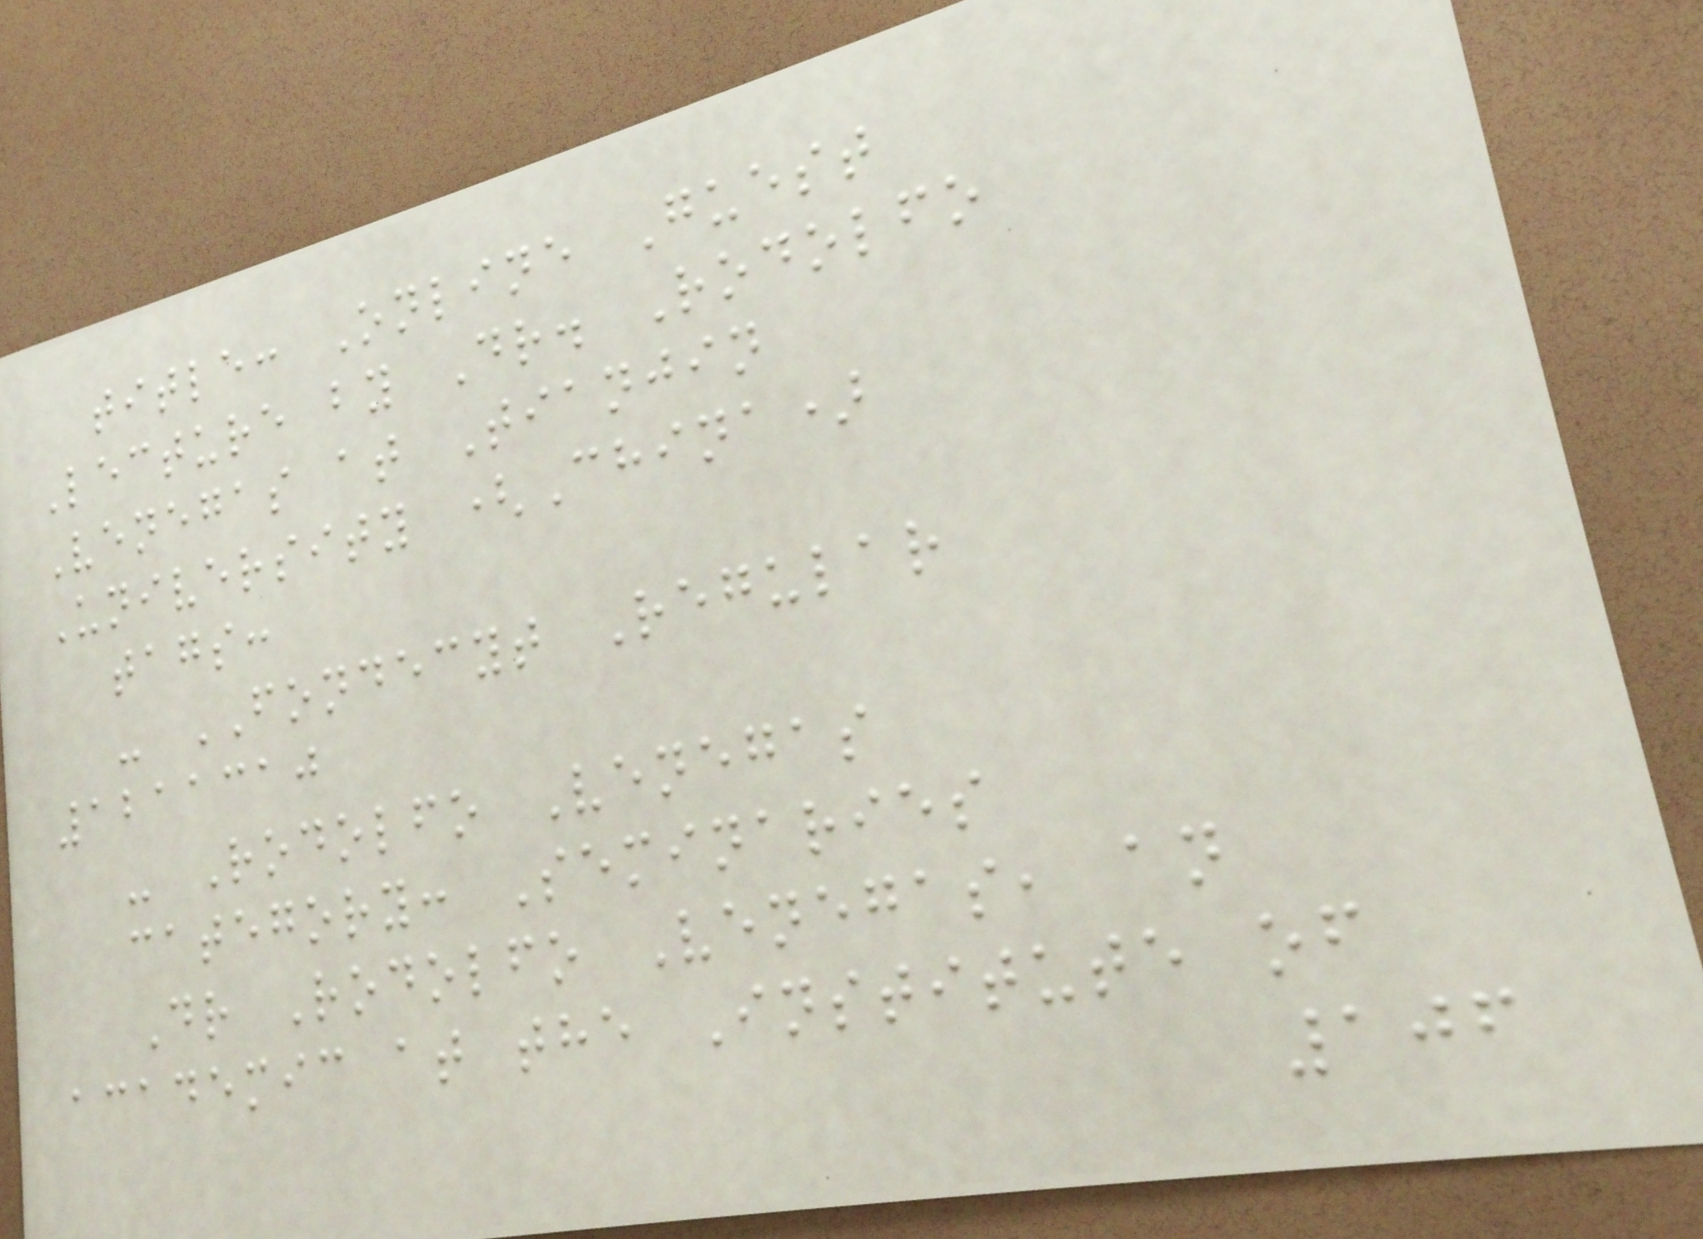title: Online Guest
Lecture by Dr. Rodolfo
Venegas at Tianjin
University (China)
tags:
- FONDECYT Regular
1211310
- Rodolfo Venegas
category: Seminaries
Dr Rodolfo Venegas, an
academic at the Institute of
106
